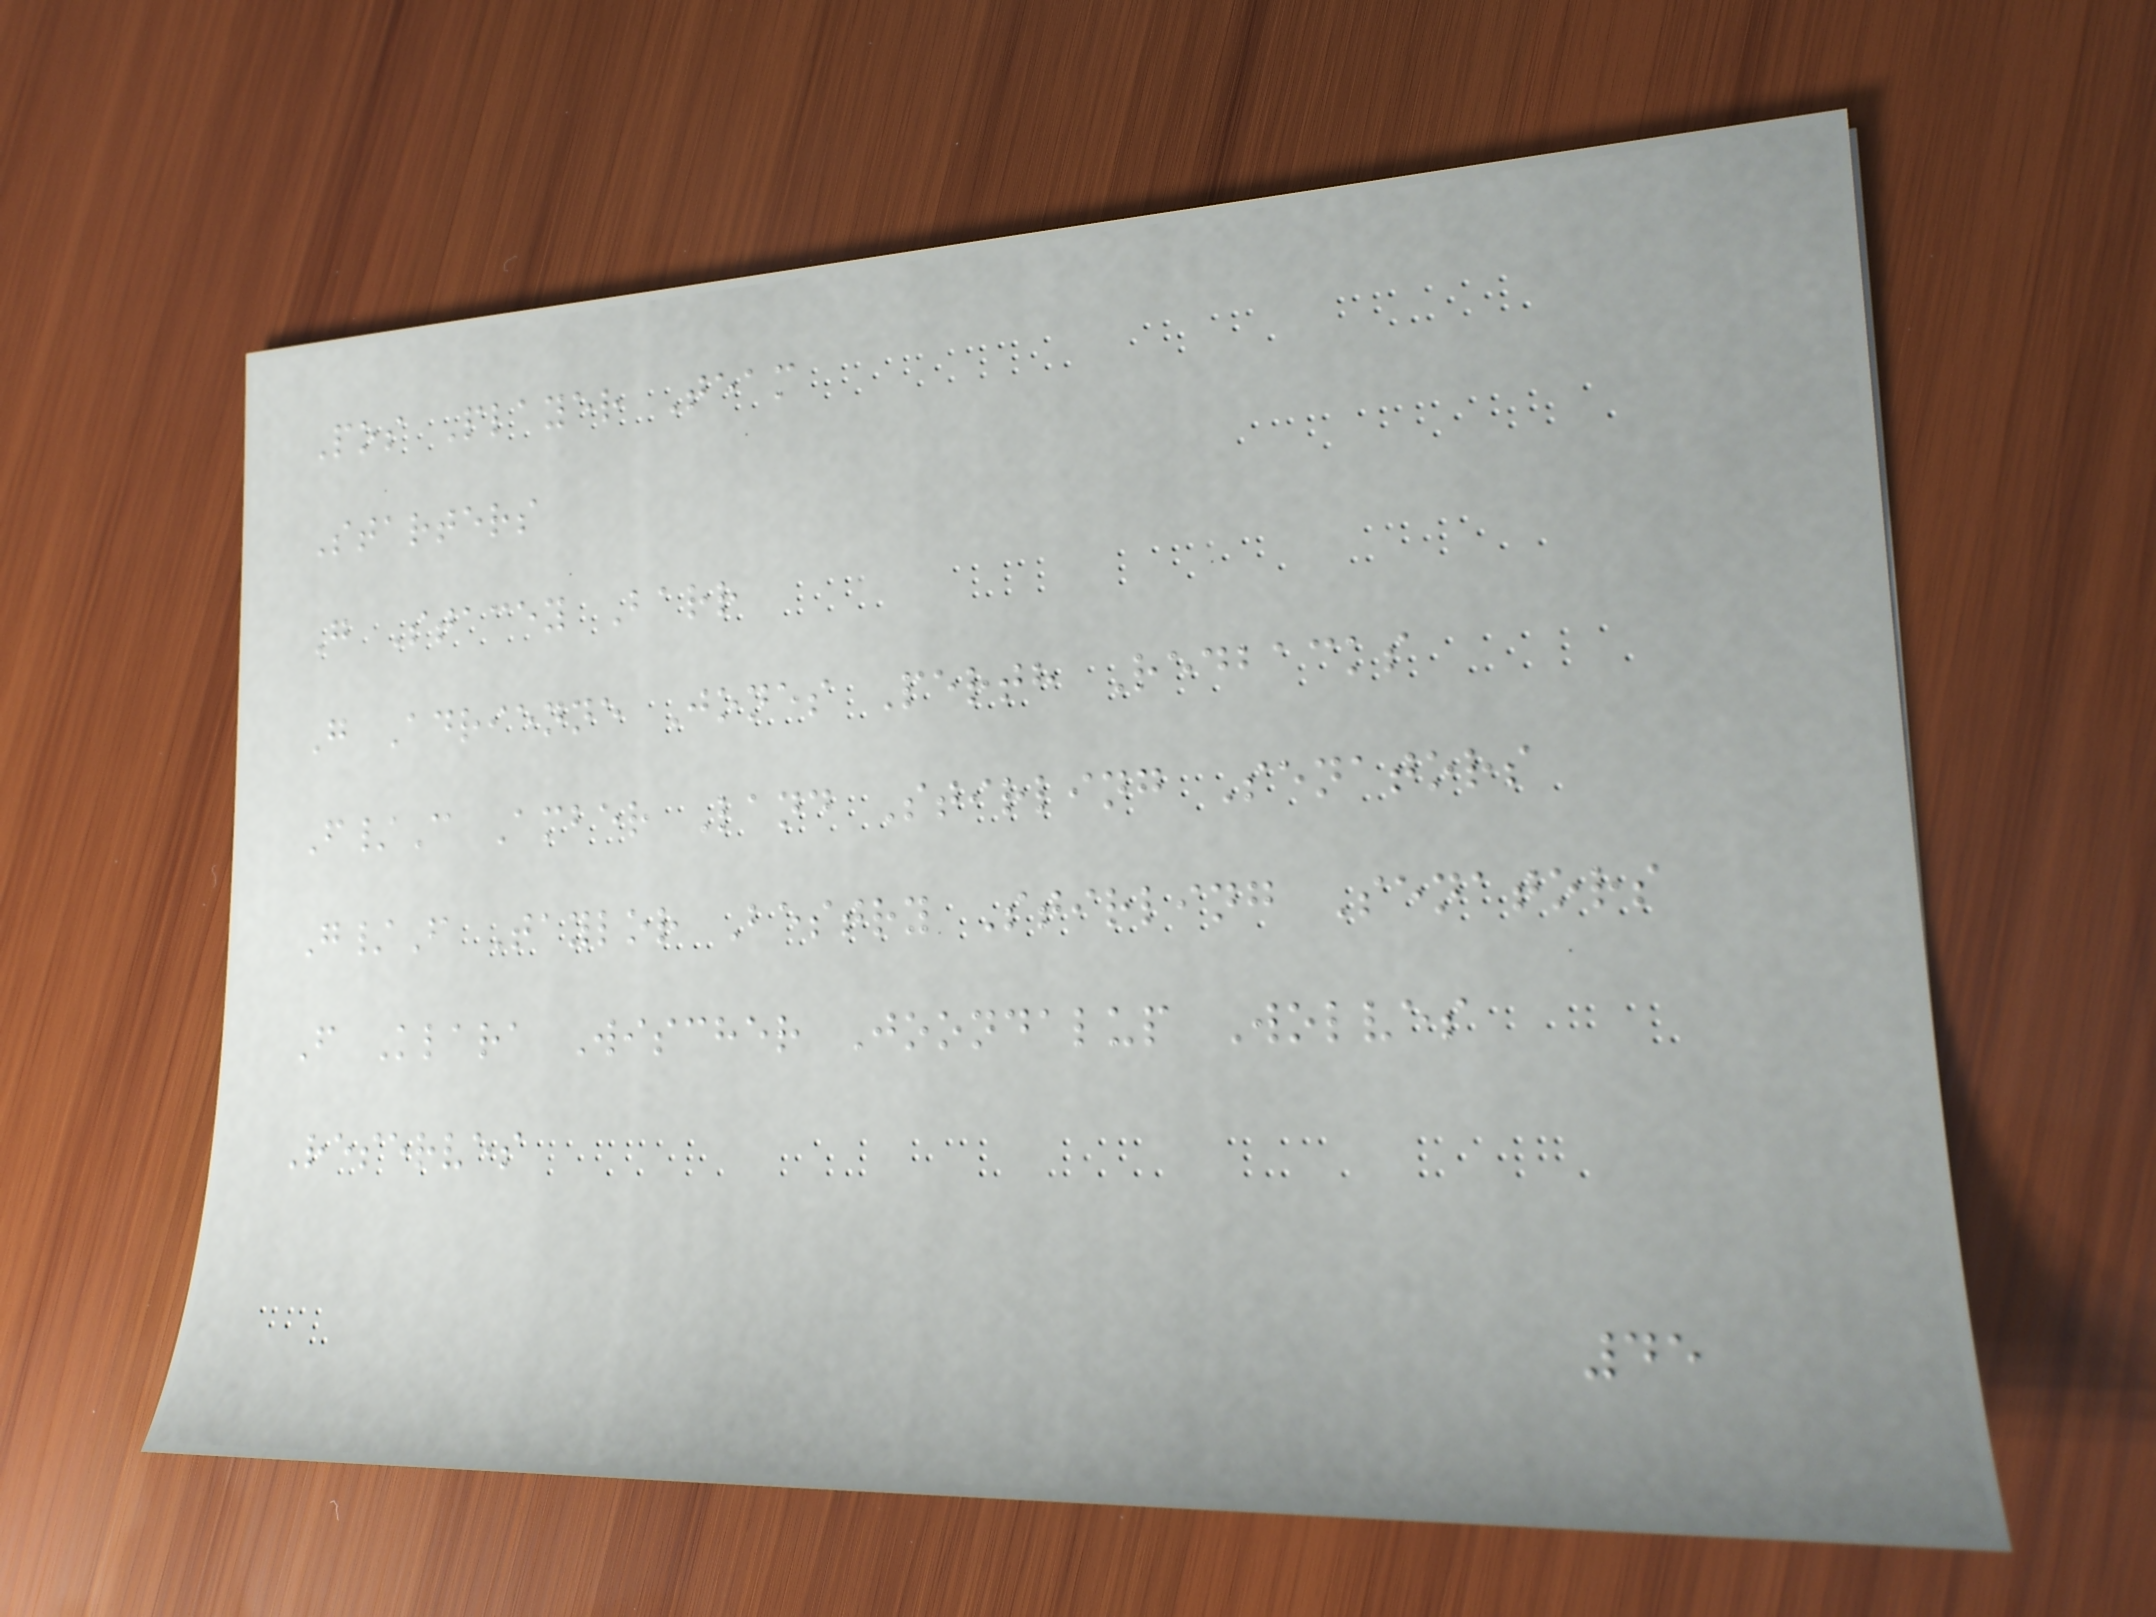Pos Player Team
Starters
G Stacey Barr
G Adrienne Jones Perth Redbacks
F/C Amber Land Stirling Senators
G/F Taylor Bestry Stirling Senators
F Klara Wischer Joondalup Wolves
Reserves
45
